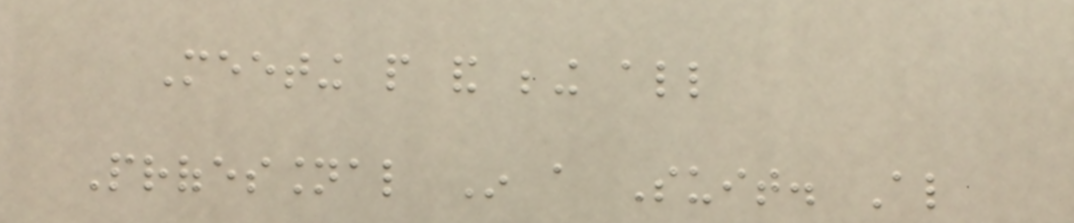Meeting people and being all
Professional In a Suit. Also
